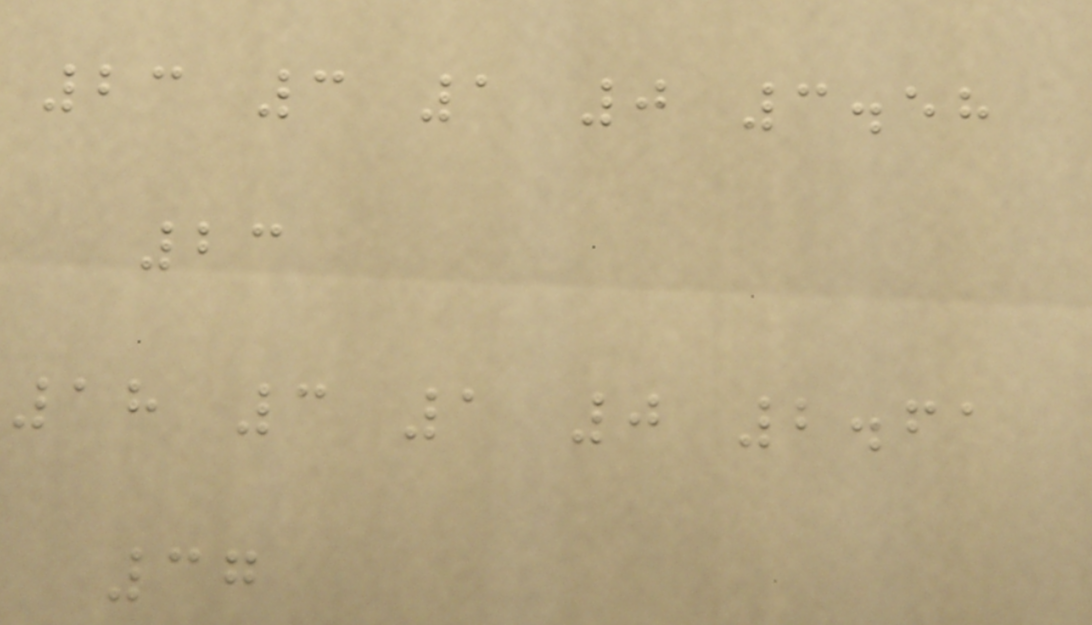23 3 1 0 3.58
23
18 3 1 0 2.61
37
